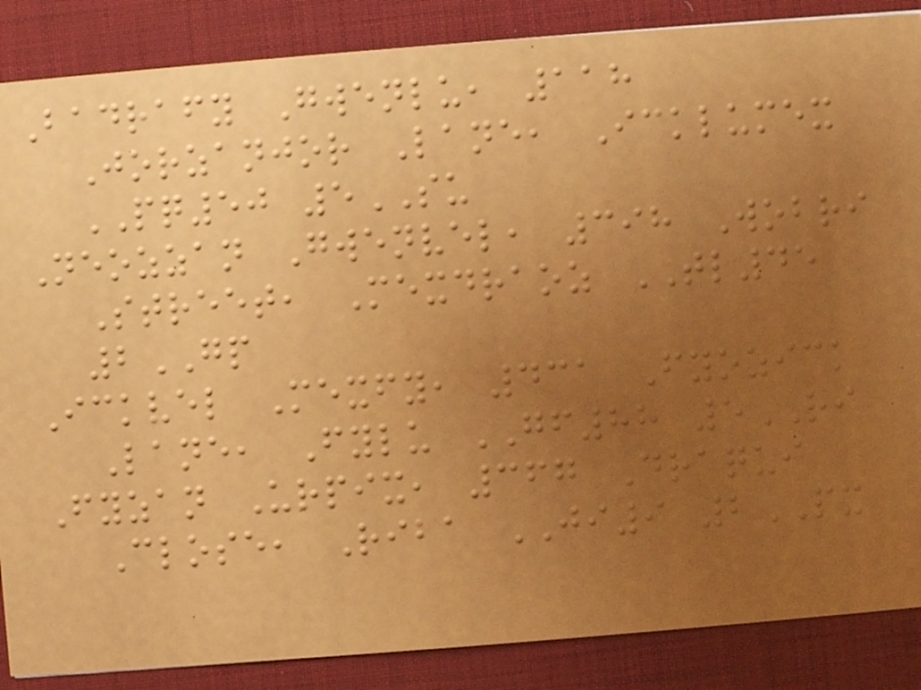Badrafy Gwenlu, 118
Jorzanjor Lane, Icklumex
PQ50 5SU
Neozzan Gwenvel, 398 Wobri
Street, Mexdraoz TL45
2GP
Ickvel Mexfy, 431 Fyozick
Lane, Fylu GF88 5RI
Fyzan Urpix, 367 Draqui
Close, Riba JI9 2PX
